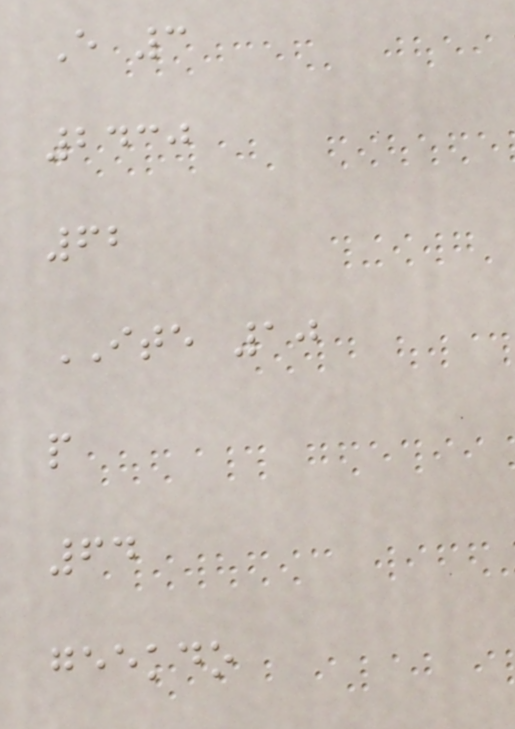E 3
2430
62
ITE 10
p
64
geekdo
